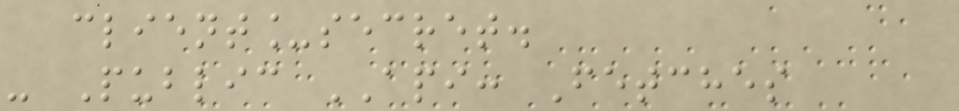client_secret.
- Public API: Fetches
